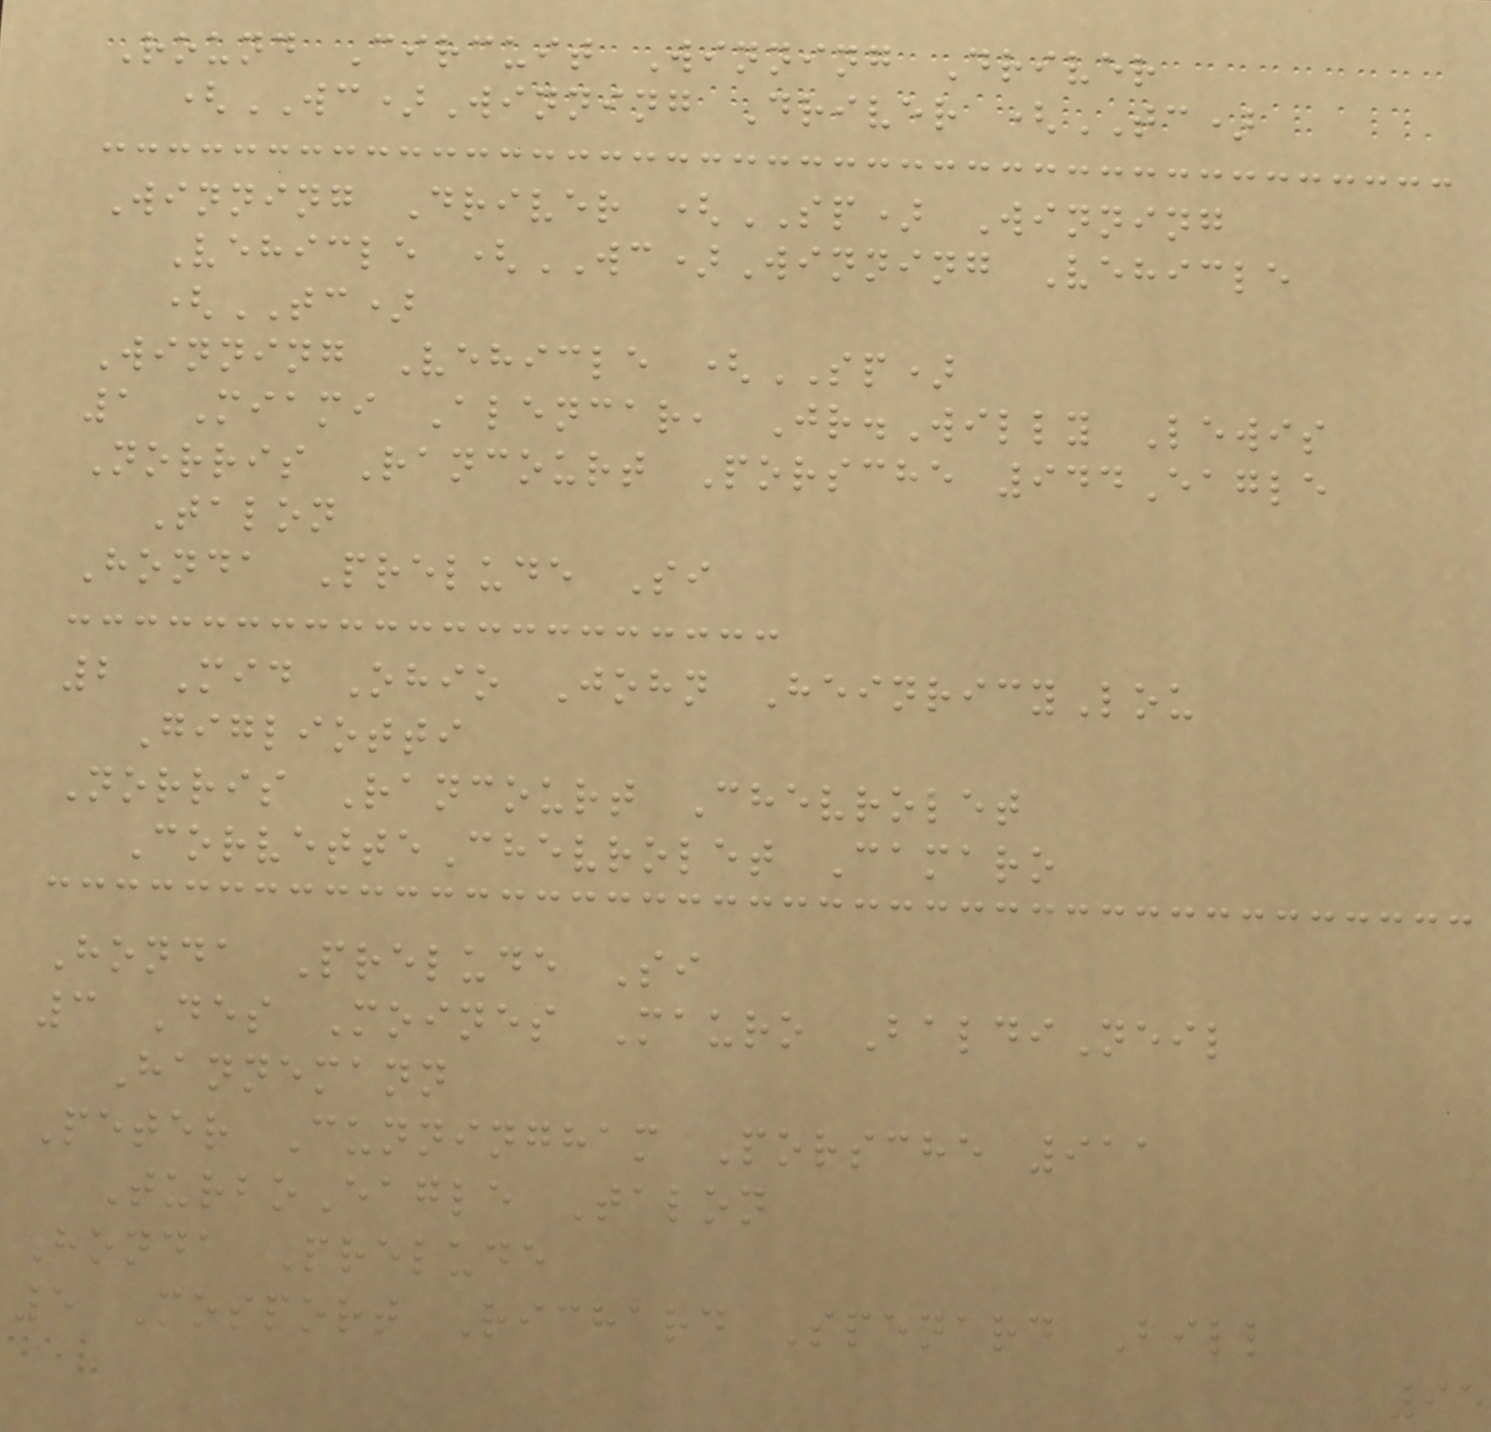Round Circuit Winning Driver
(WC)Winning Driver (TC)
Winning Driver (SP) Winning
Vehicle (WC)Winning Vehicle
(TC)
Winning Vehicle (SP)
1 Miami Alencar, Jr.Willy Lewis
Norris Rancourt Porsche 944Eagle
Talon
Honda Prelude Si
2 Mid Ohio John HeinricyLou
Gigliotti
Norris Rancourt Chevrolet
CorvetteChevrolet Camaro
Honda Prelude Si
3 Des Moines Mauro BaldiNeil
Hannemann
Peter Cunningham Porsche 911
TurboEagle Talon
Honda Prelude
5 Mosport Richard Spenard Bill
95
